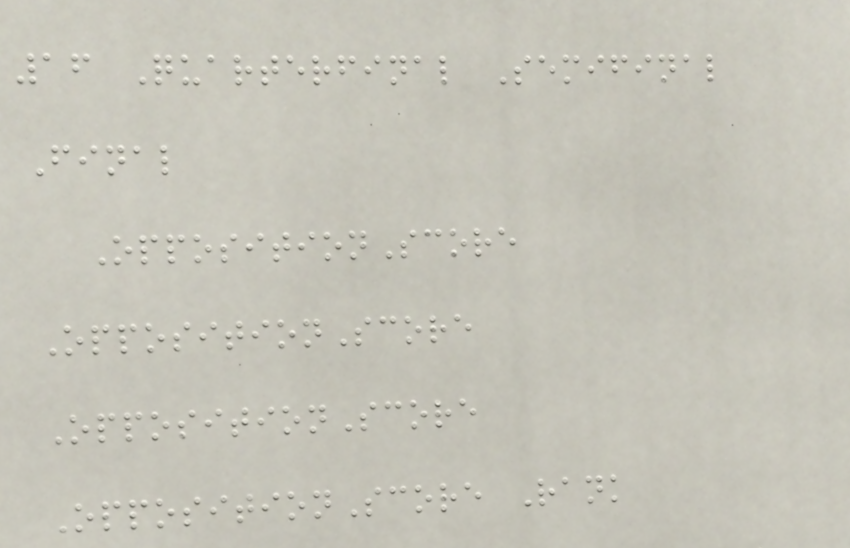16 Quarterfinal Semifinal
Final
OppositionScore
OppositionScore
OppositionScore
OppositionScore Rank
